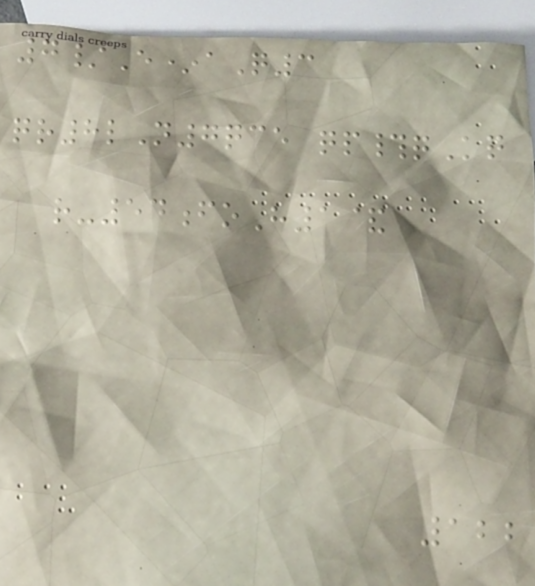7/E*aQ3
qr8lN7qce qp#qKq
r-54foH1&
122
